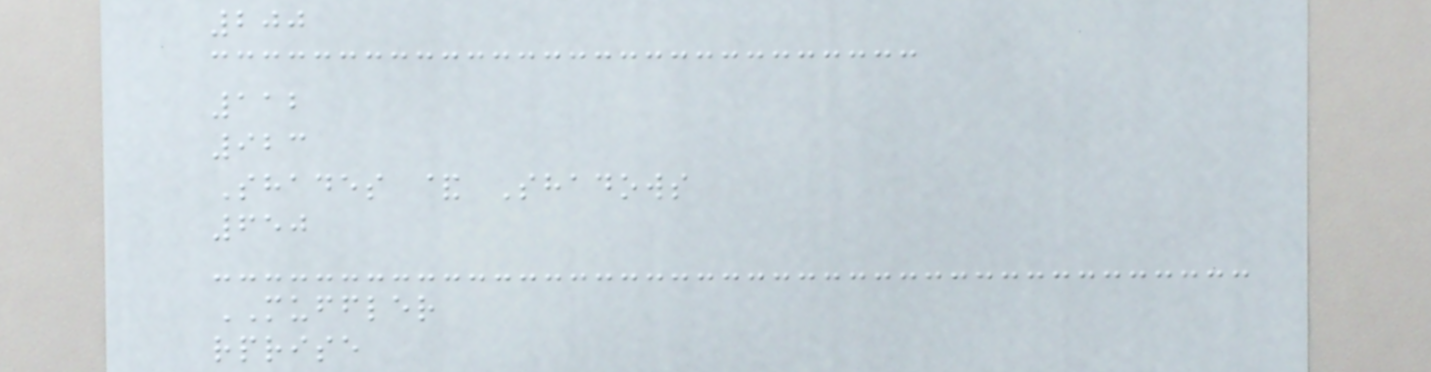200
112
923
Shades & Shadows
650
MUFFLER
rprise
